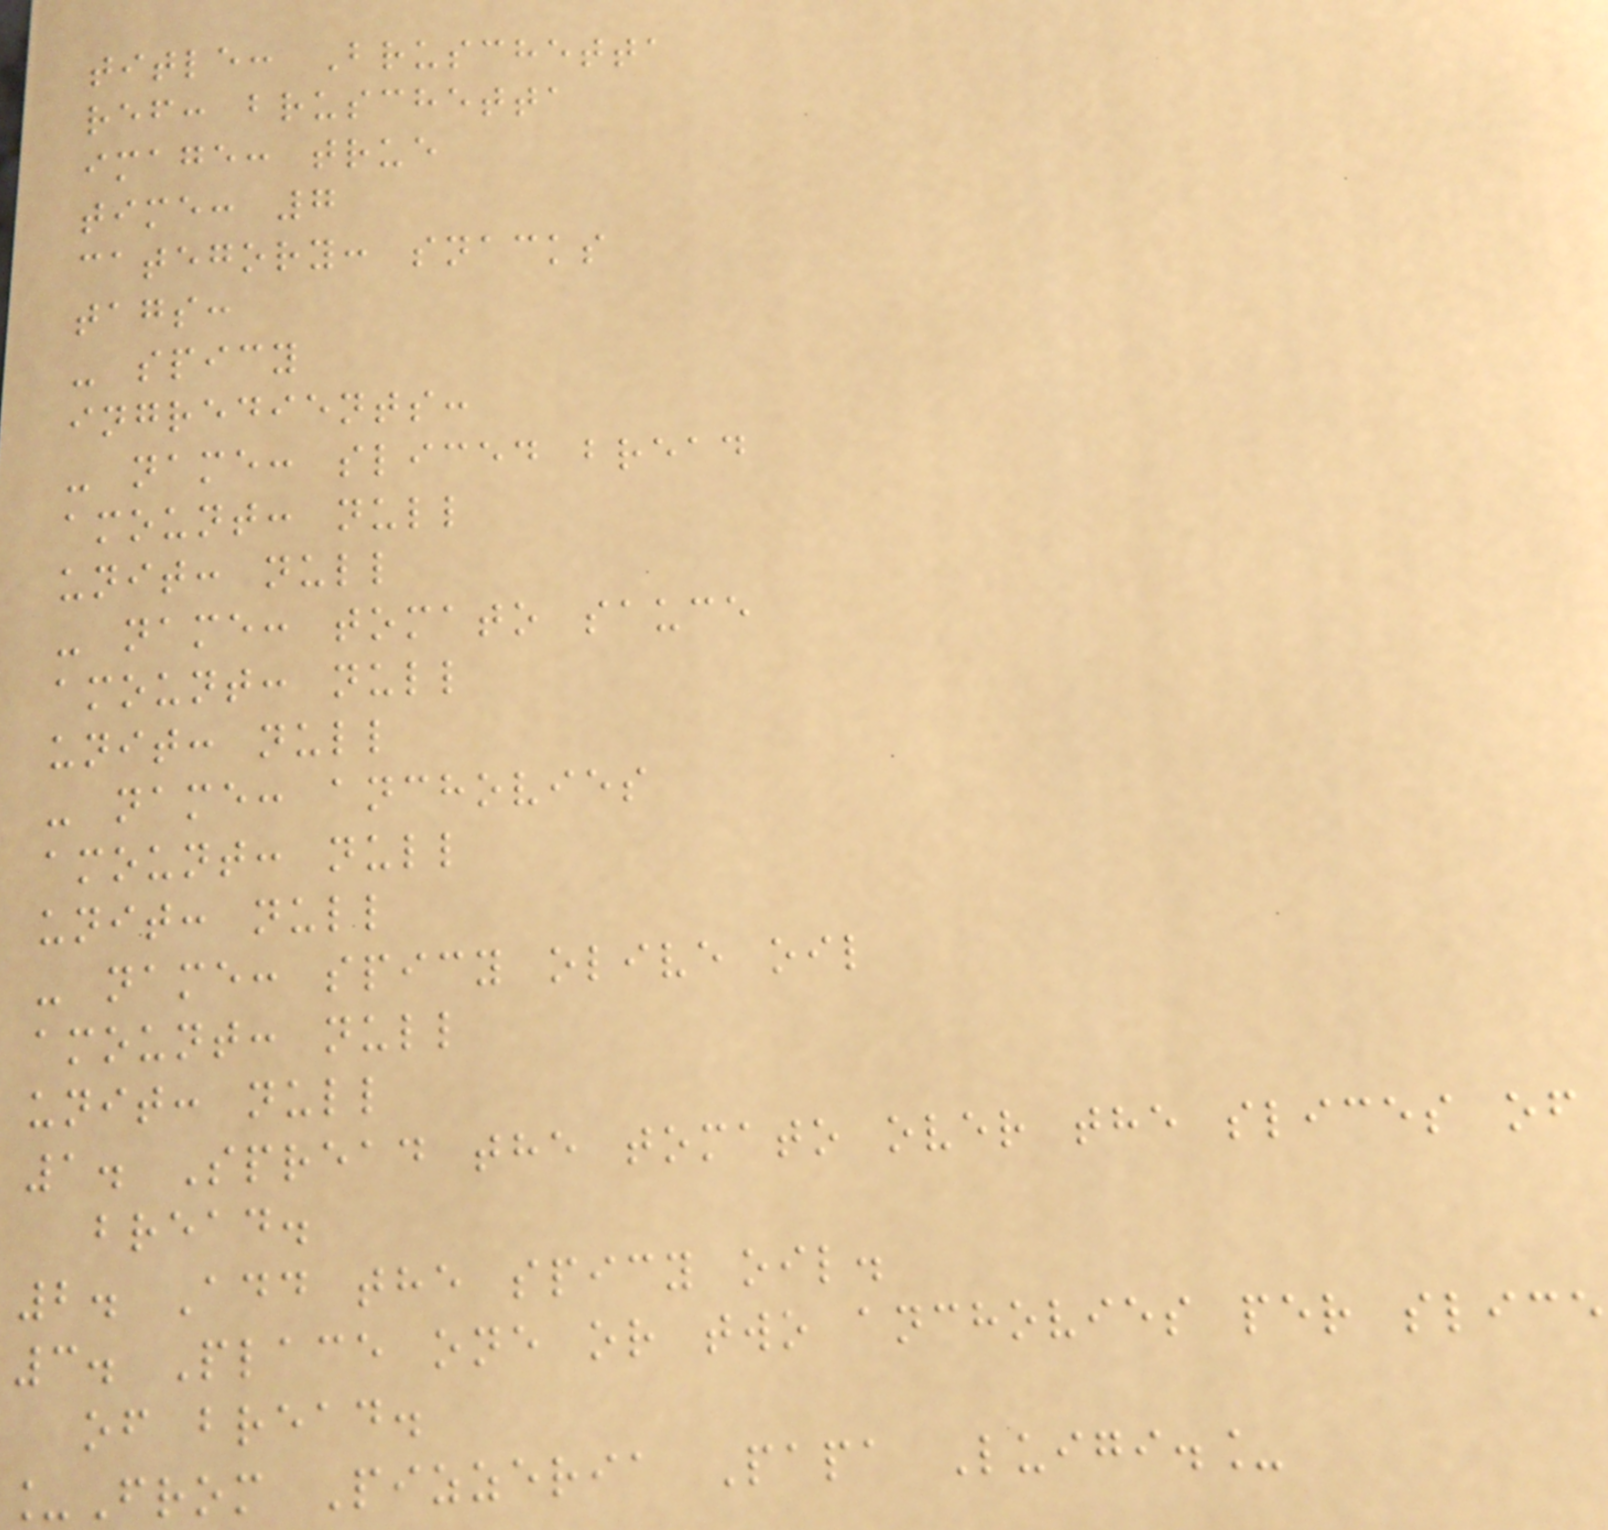title: Bruschetta
ref: bruschetta
image: true
time: 7
category: snacks
tags:
- spicy
ingredients:
- name: sliced bread
amount: null
unit: null
- name: tomato sauce
amount: null
unit: null
- name: anchovies
amount: null
unit: null
- name: spicy olive oil
amount: null
unit: null
1. Spread the tomato over the slices of
bread.
2. Add the spicy oil.
3. Place one or two anchovies per slice
of bread.
_From Pizzeria Papa Luigi._
